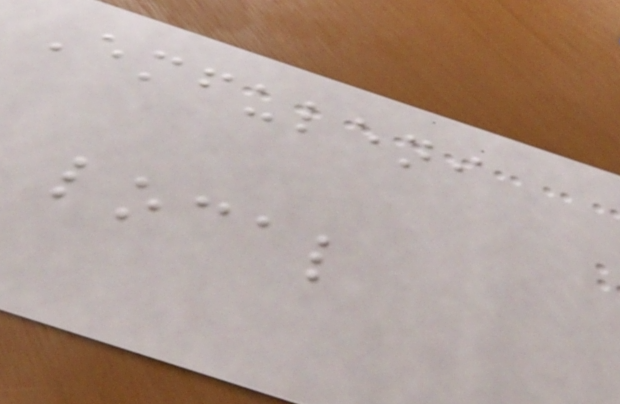Emfuleni
local
